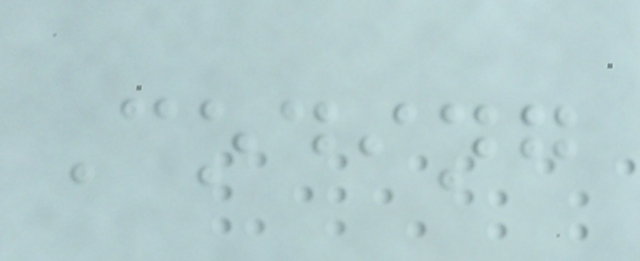Coding
